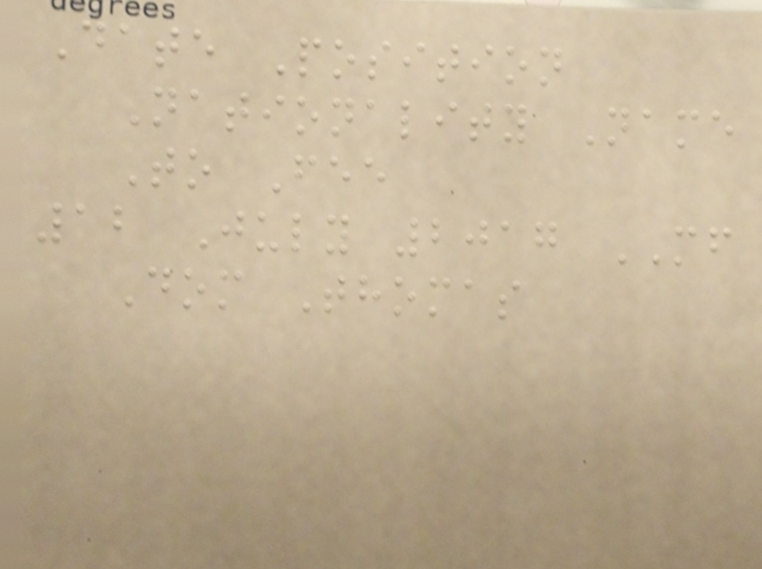Date Position
Nationality Name
To Fee
12 July 2017 MF
Dom Thomas
